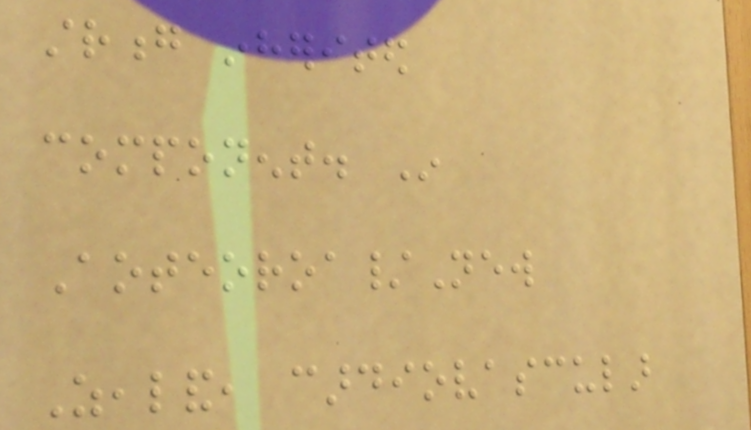strong inherited
component. In
Aoteoroa/New
Zealand, cardiovascular
